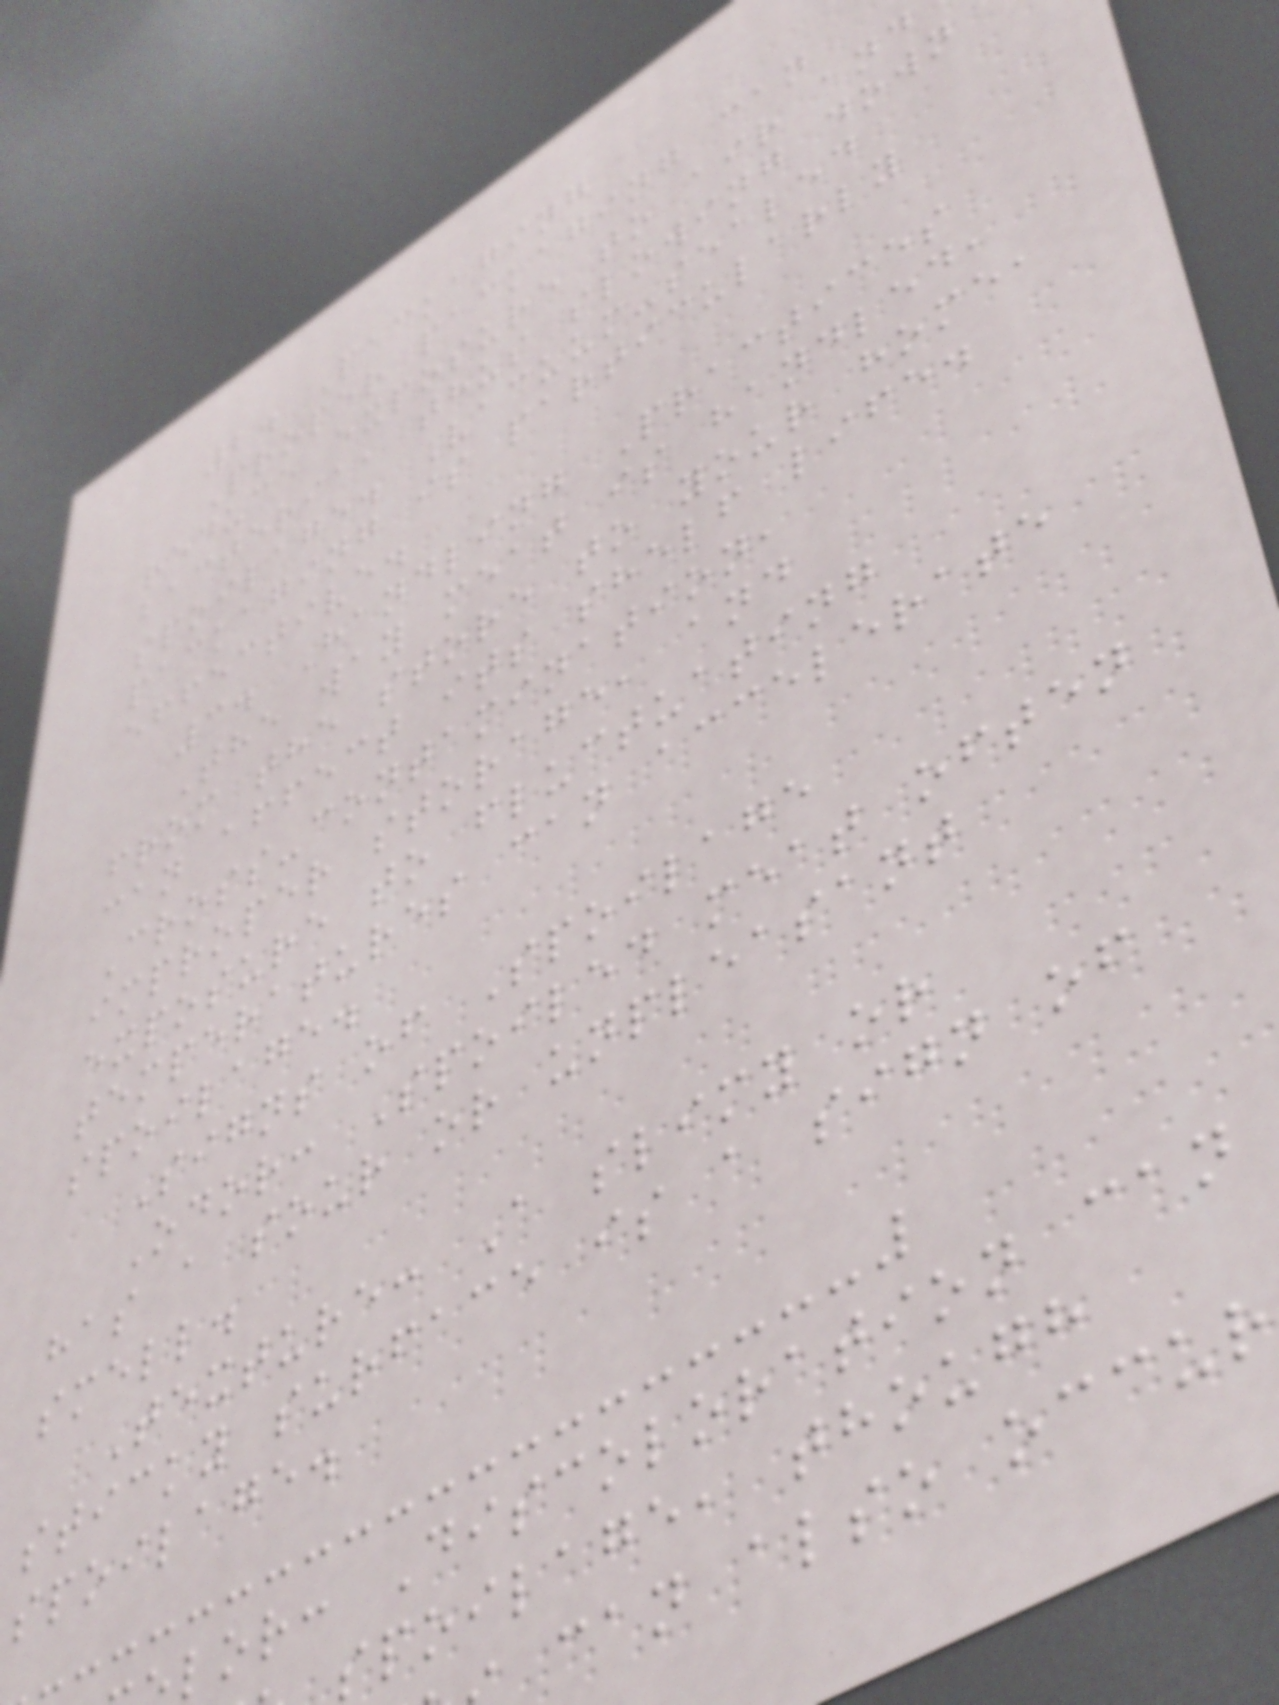2. Packaging
Proper packaging can
reduce exposure to air and
bacteria, thus slowing down
spoilage. Vacuum-sealed
packaging is particularly
effective.
3. Handling Practices
The way meat is handled,
from the store to your home,
can affect its shelf life.
Cross-contamination,
improper storage, and
exposure to fluctuating
temperatures can accelerate
spoilage.
Signs of Spoilage
Odor: Spoiled meat often
has a sour or unpleasant
smell.
Texture: A slimy or
sticky surface is a sign of
spoilage.
lor: Discoloration can
spoilage, though
can also occur
